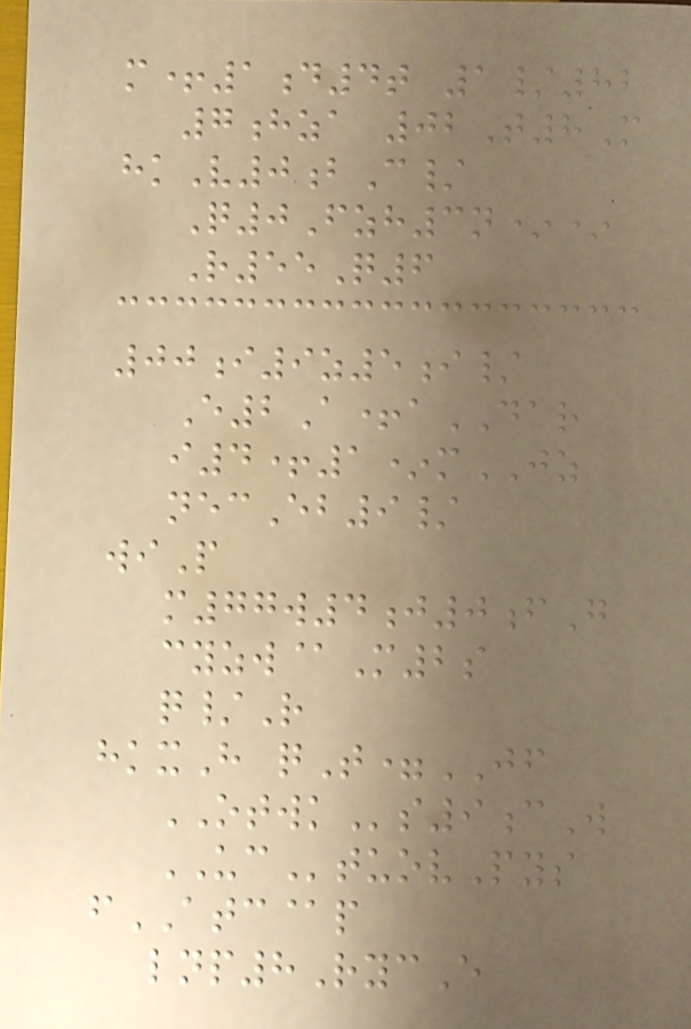m+1d4t 1/82
7hza 02T8M
hkV0bC/
Q0Fzh3n**
R55Q6
00i9z5i/
E2A+aDAR
i4+1*mJZ
necEb9/
wiP
m77w4j0fG
cyzw@M2s
q/R
hkxH qT=JF
OTWKs9cW
UCtuovPys
fATC@p
lnp8RycE
